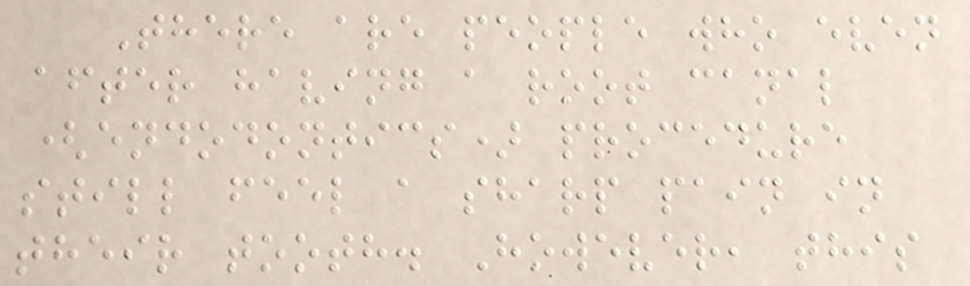There are people who even
after having a root canal
(endodontics) procedure
still feel a sharp pain in
their tooth. However, this
